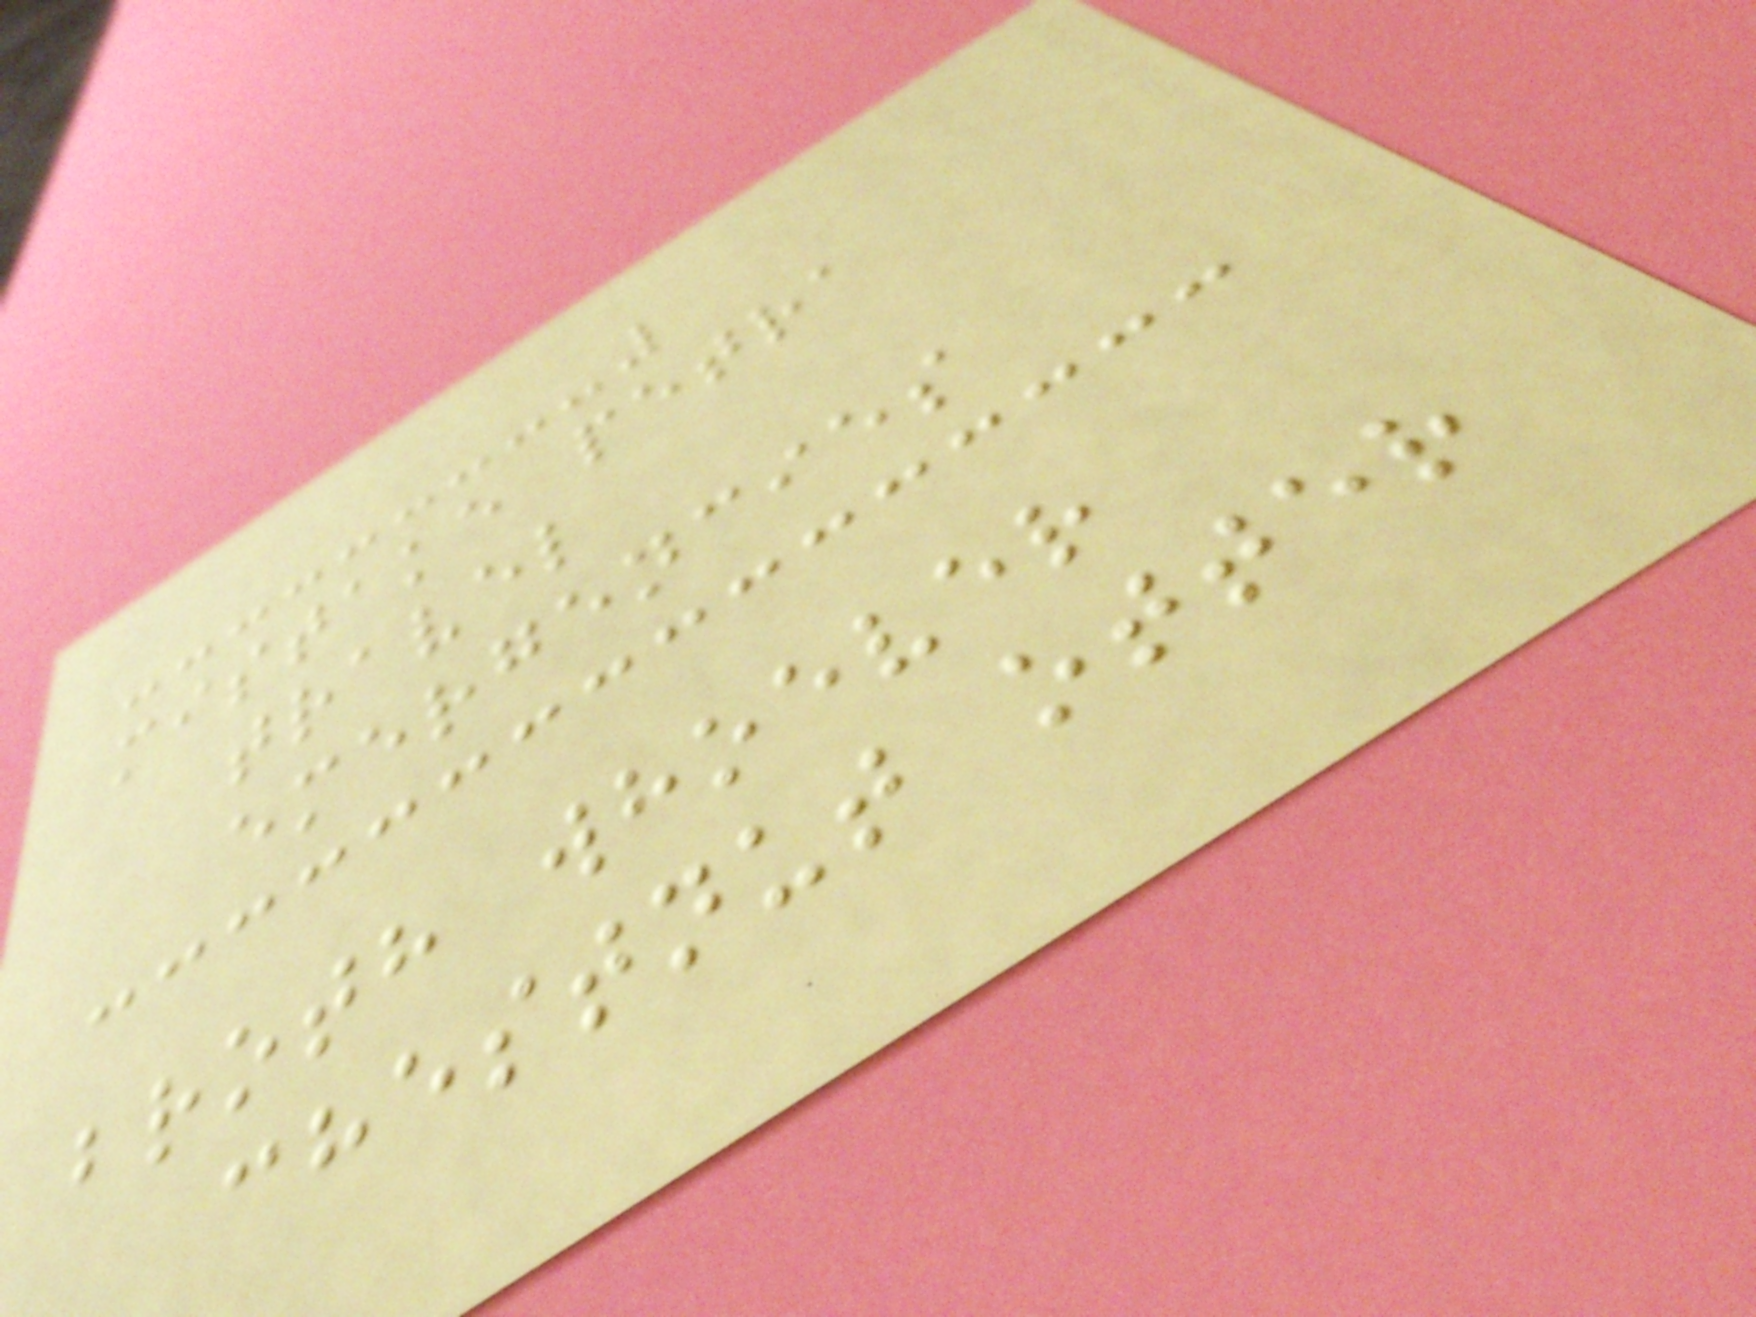mistake petra
travel
emergencies
broth whoever
chestnut otter
